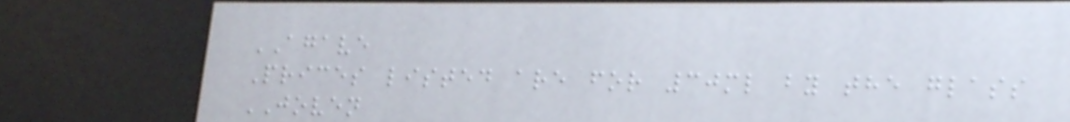AGAVE
Prices listed are for 30ml by the glass
JOVEN
